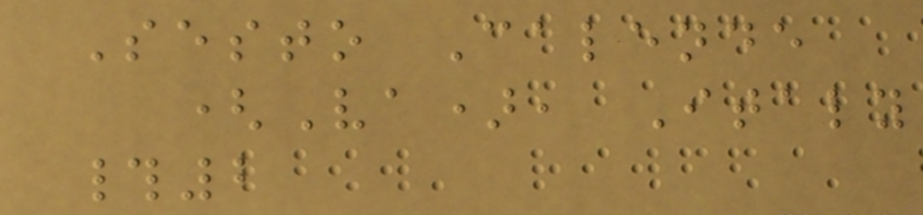Sesto Calende
(Va), Italy
#2
